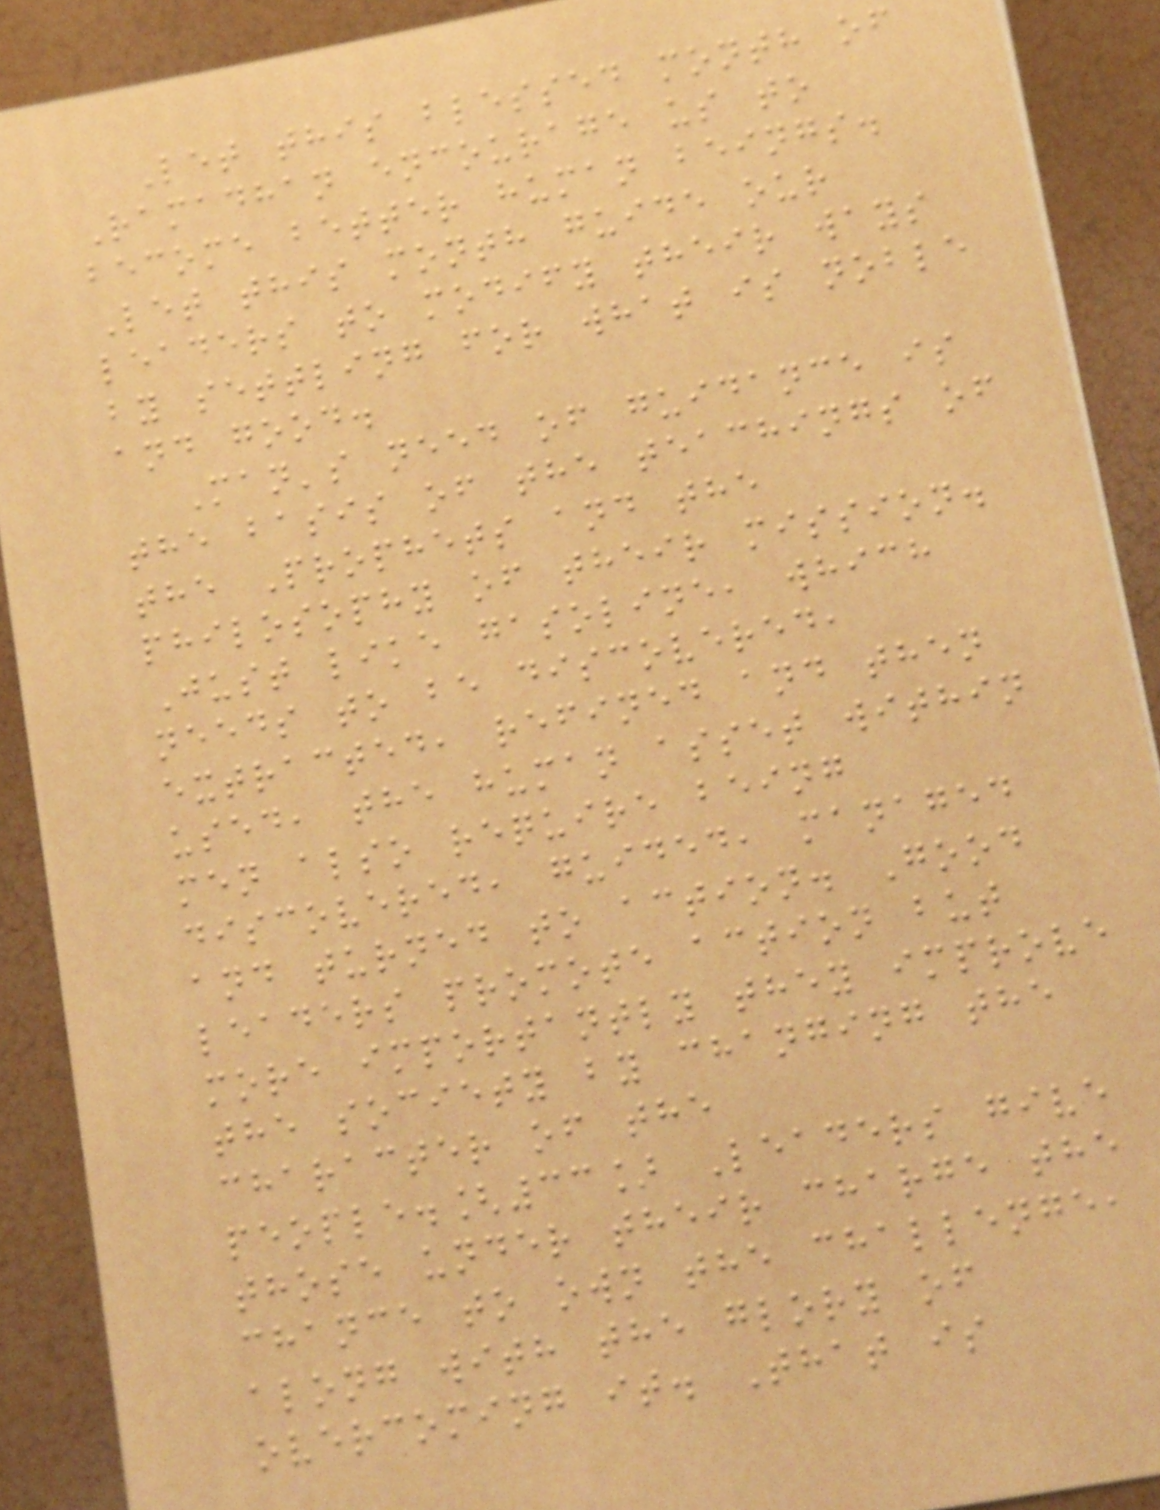Let this blessed month of
Ramadhan encourage us to
become better human beings.
Let this month guide our
leaders to modify their ways
by settling for what is noble
and good.
Man's need of guidance is
the basis of the teachings of
the Prophets and the
philosophy of their mission.
Just like gasoline, which
needs to be discovered,
extracted, refined and then
used, the human asset within
men also require being
discovered, guided, managed
and turned to action. Good
leaders promote action but
more importantly they improve
the society by changing the
character of the
people.[33] Leaders give
those under their charge the
chance to own the challenge,
along with the glory of
overcoming it. That is
